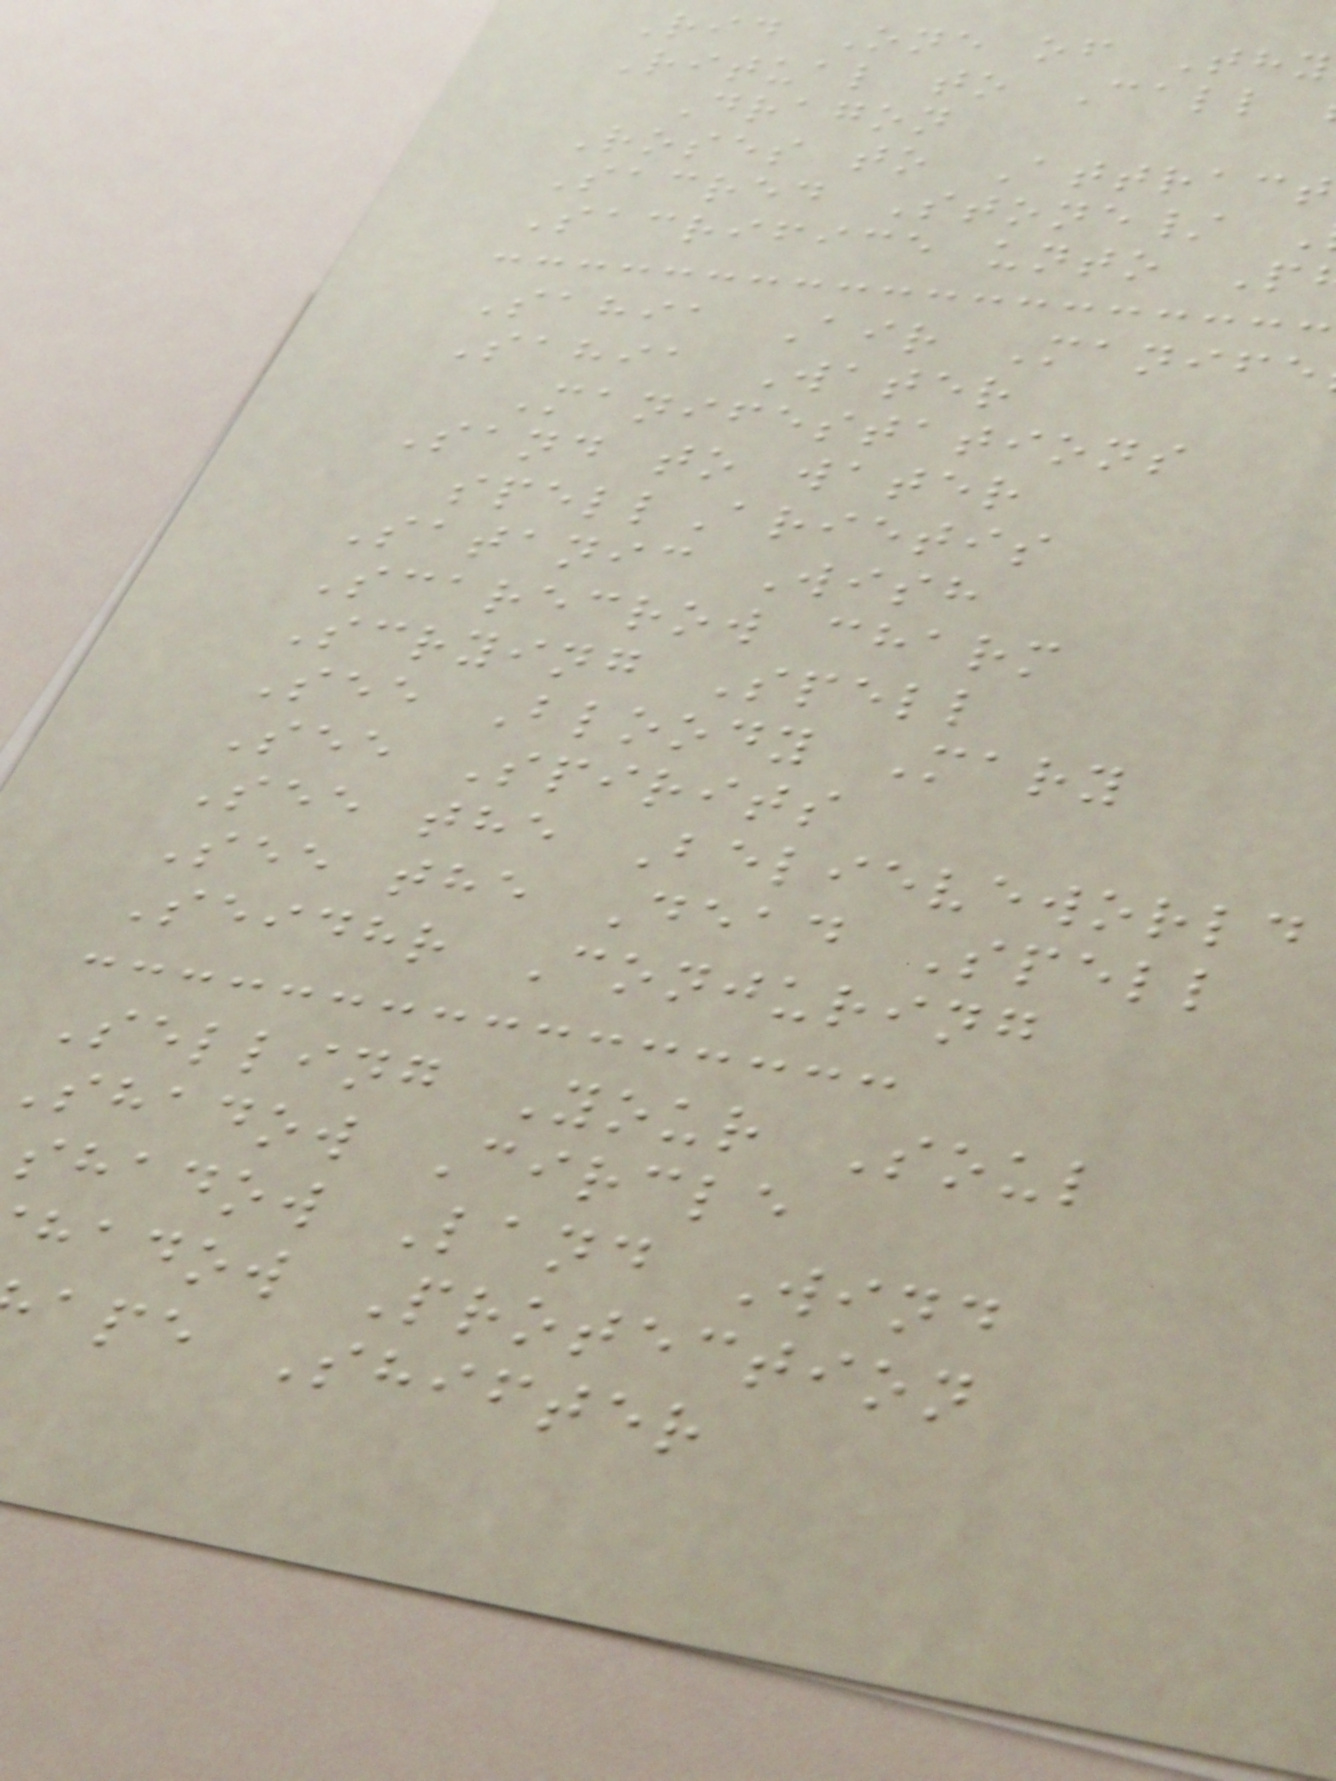Rid One of Thy
Ritual to Call
Dragon
Roses to Attract
Sacred Stone/
Sacrifice unto P
Sahia Air Manife
Sahia Water
Manifestations
Sand to water
spellArietis
Satanic Wish
Scarecrow charm
Scrying Spell
See Bloody Mary
See Spirits
See the Believeworld
See the Dead Spell
Seidhr Conjuring
Selling Your Soul
Shadow Circle
shadow Land Wind
hadow Protection
ape Shifter
